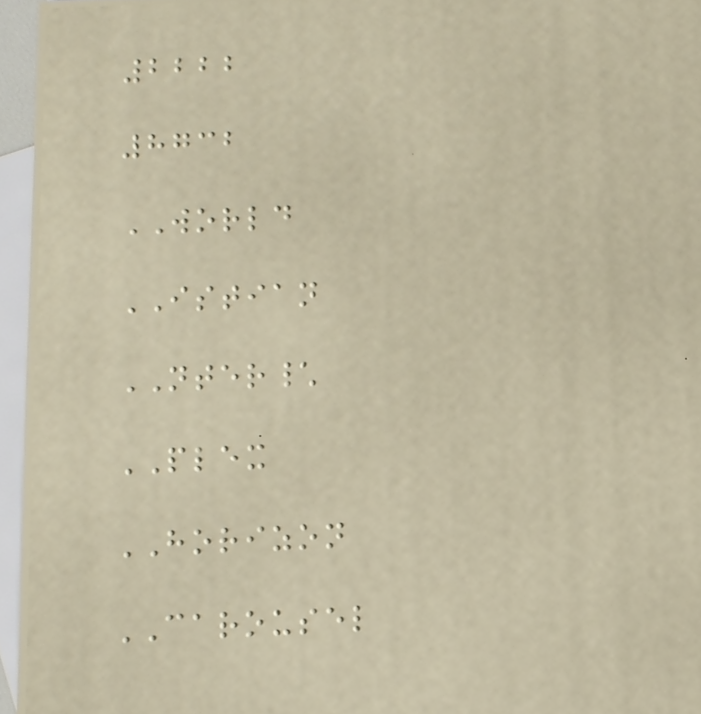2222
8732
WORLD
ISTIAN
NTER\
PLEX
HORIZON
CAROUSEL
